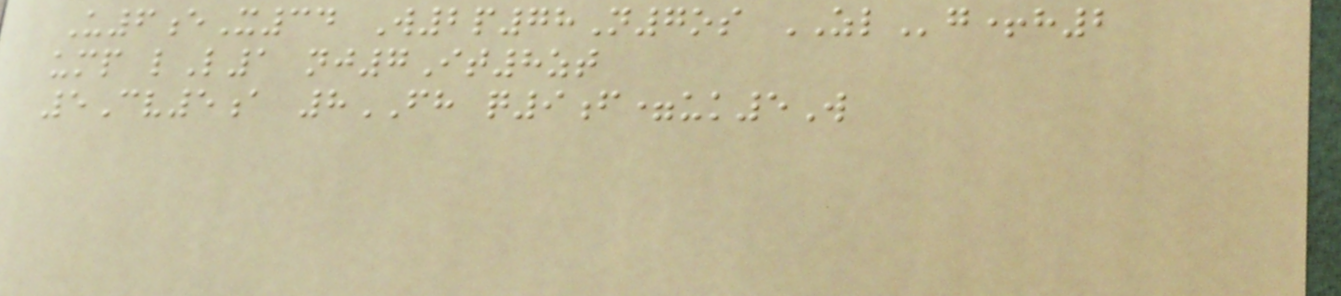U6eX34 W2p78N7os ZLg+h2
ump lL1 nj7It8zt
5Cv5a 8FH q9f=uk5W
